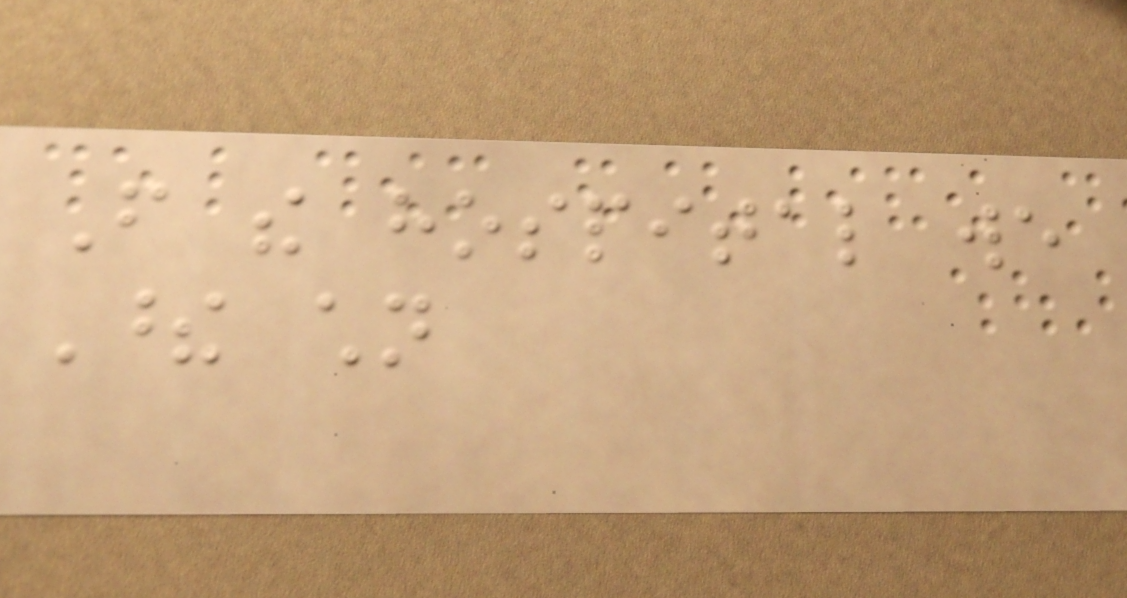From the hospital we
These children
